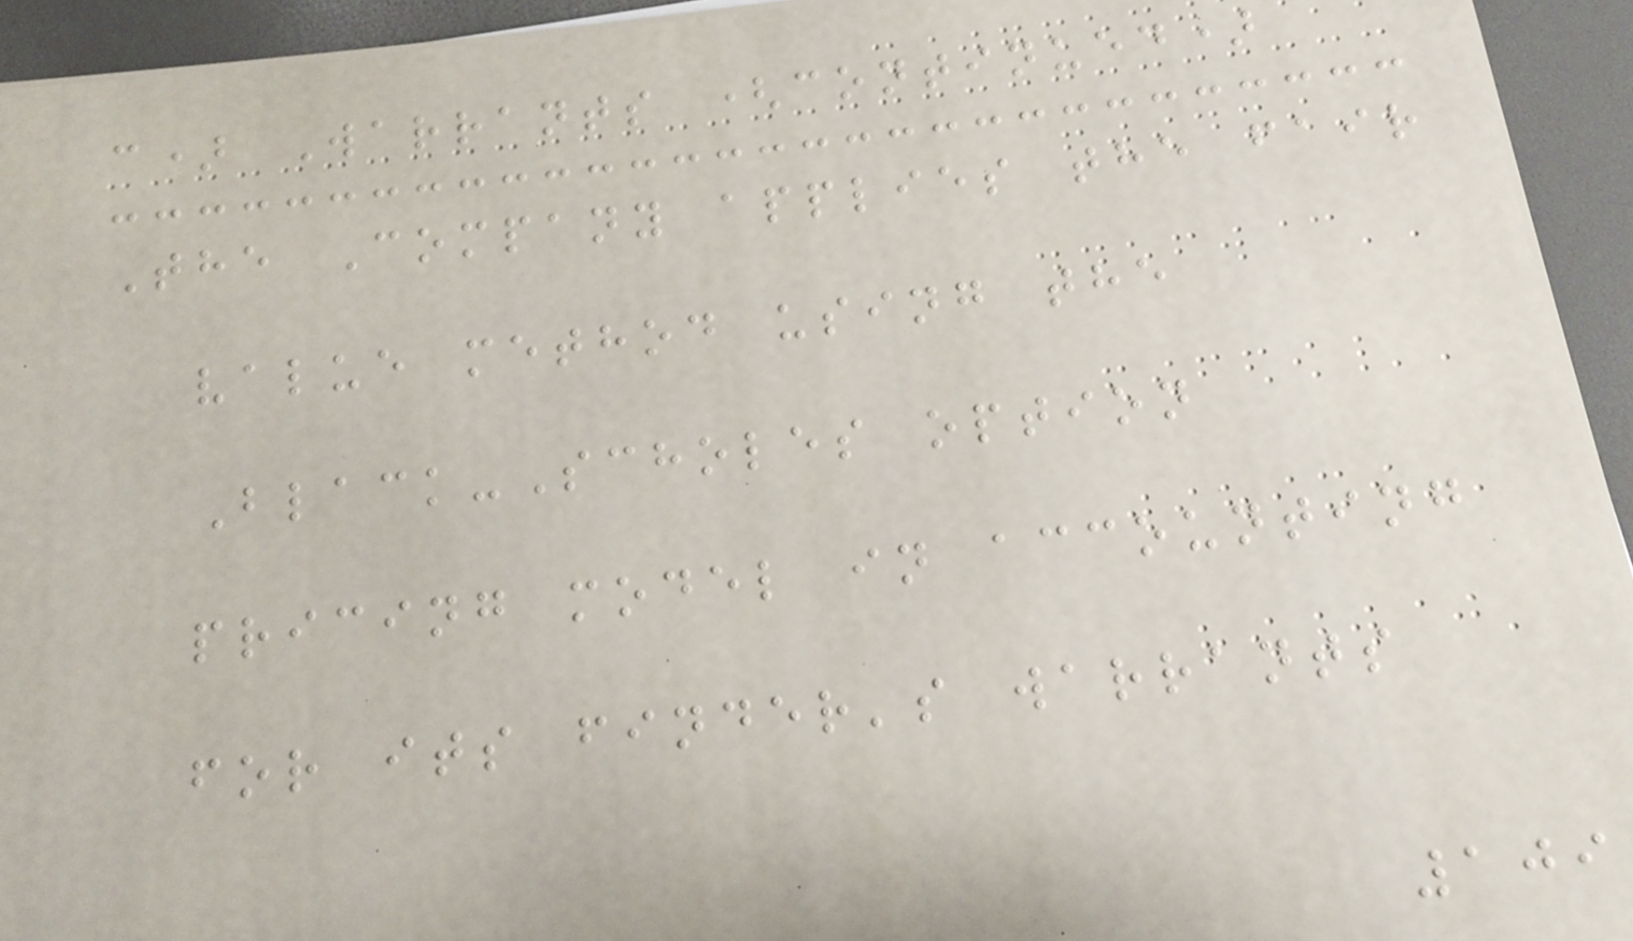c) Warrants (continued)
The Company applies the fair
value method using the
Black-Scholes option
pricing model in accounting
for its finder's warrants
109
